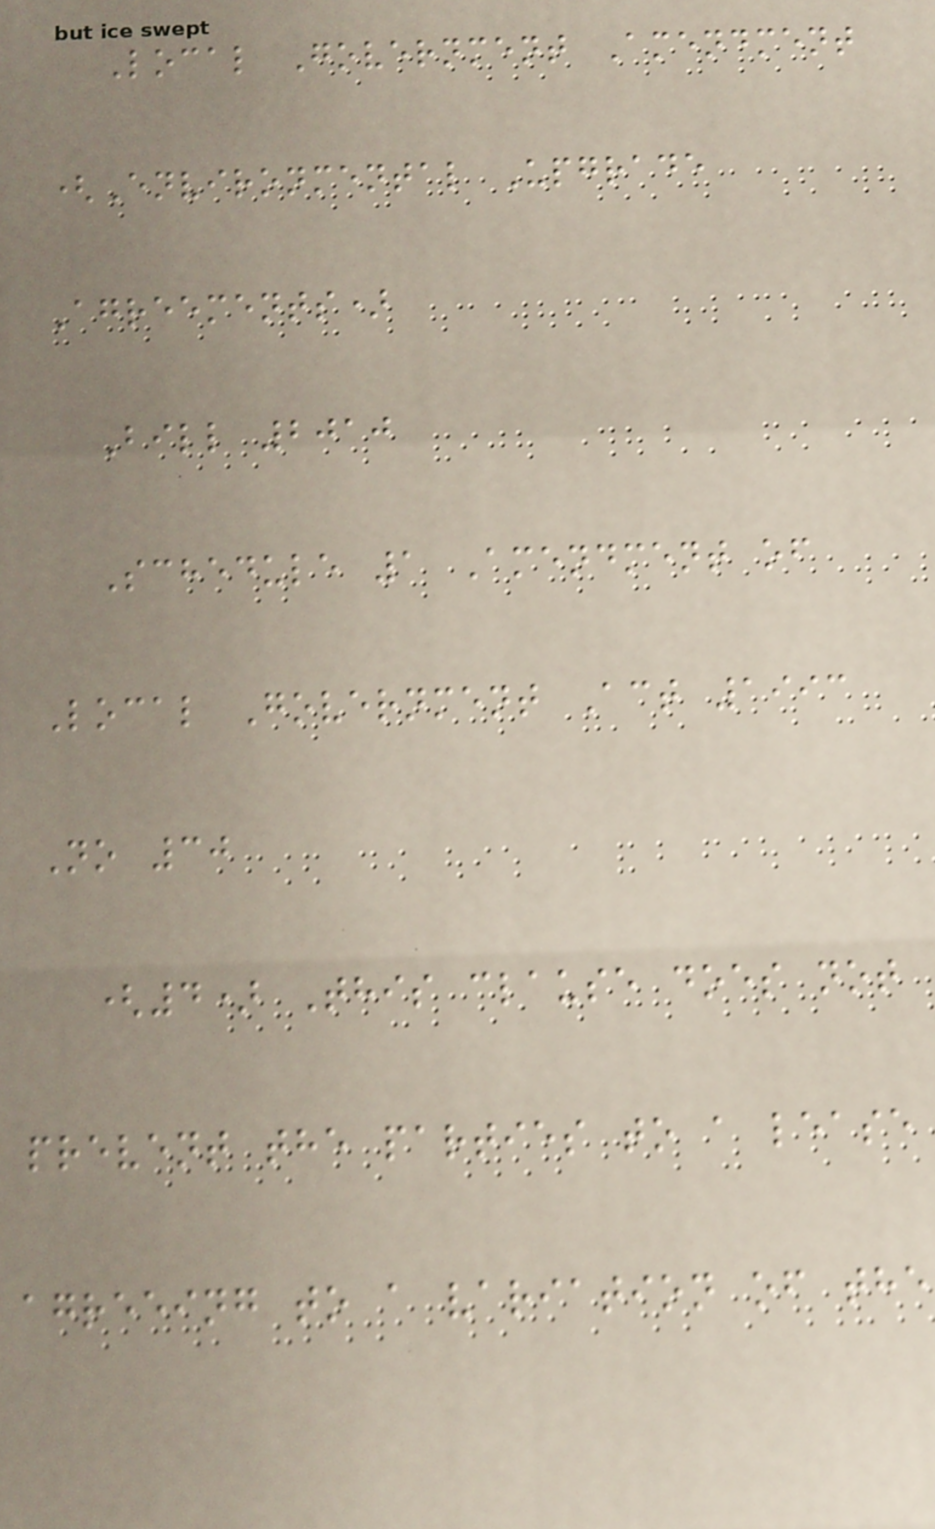Local Government Amendment
(Environmental Upgrade
Agreements)
Bill 2010
Schedule 1 Amendment of
Local Government Act 1993
No 30
(4) This clause does not
prevent the parties to a lease
agreeing to a variation of the
